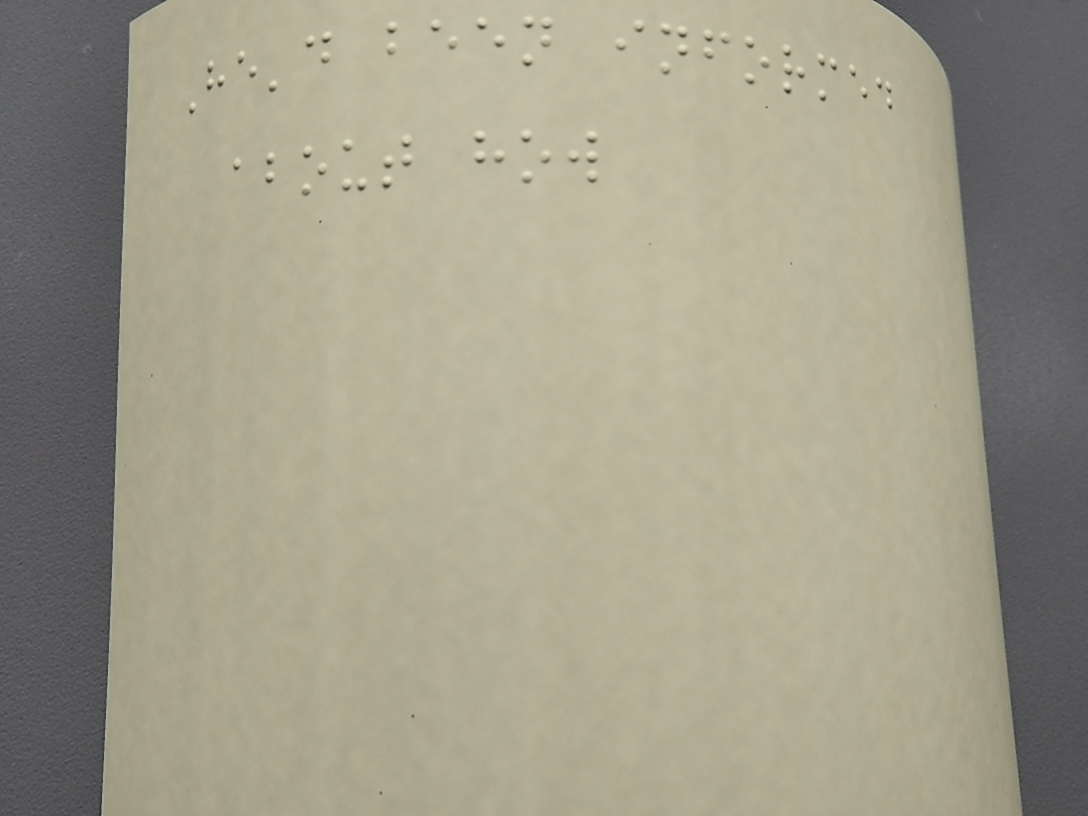He'd been informed
about how
